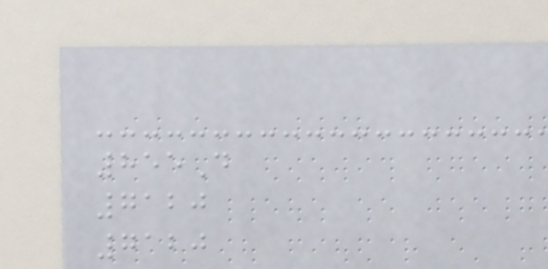855D
7120
7120
